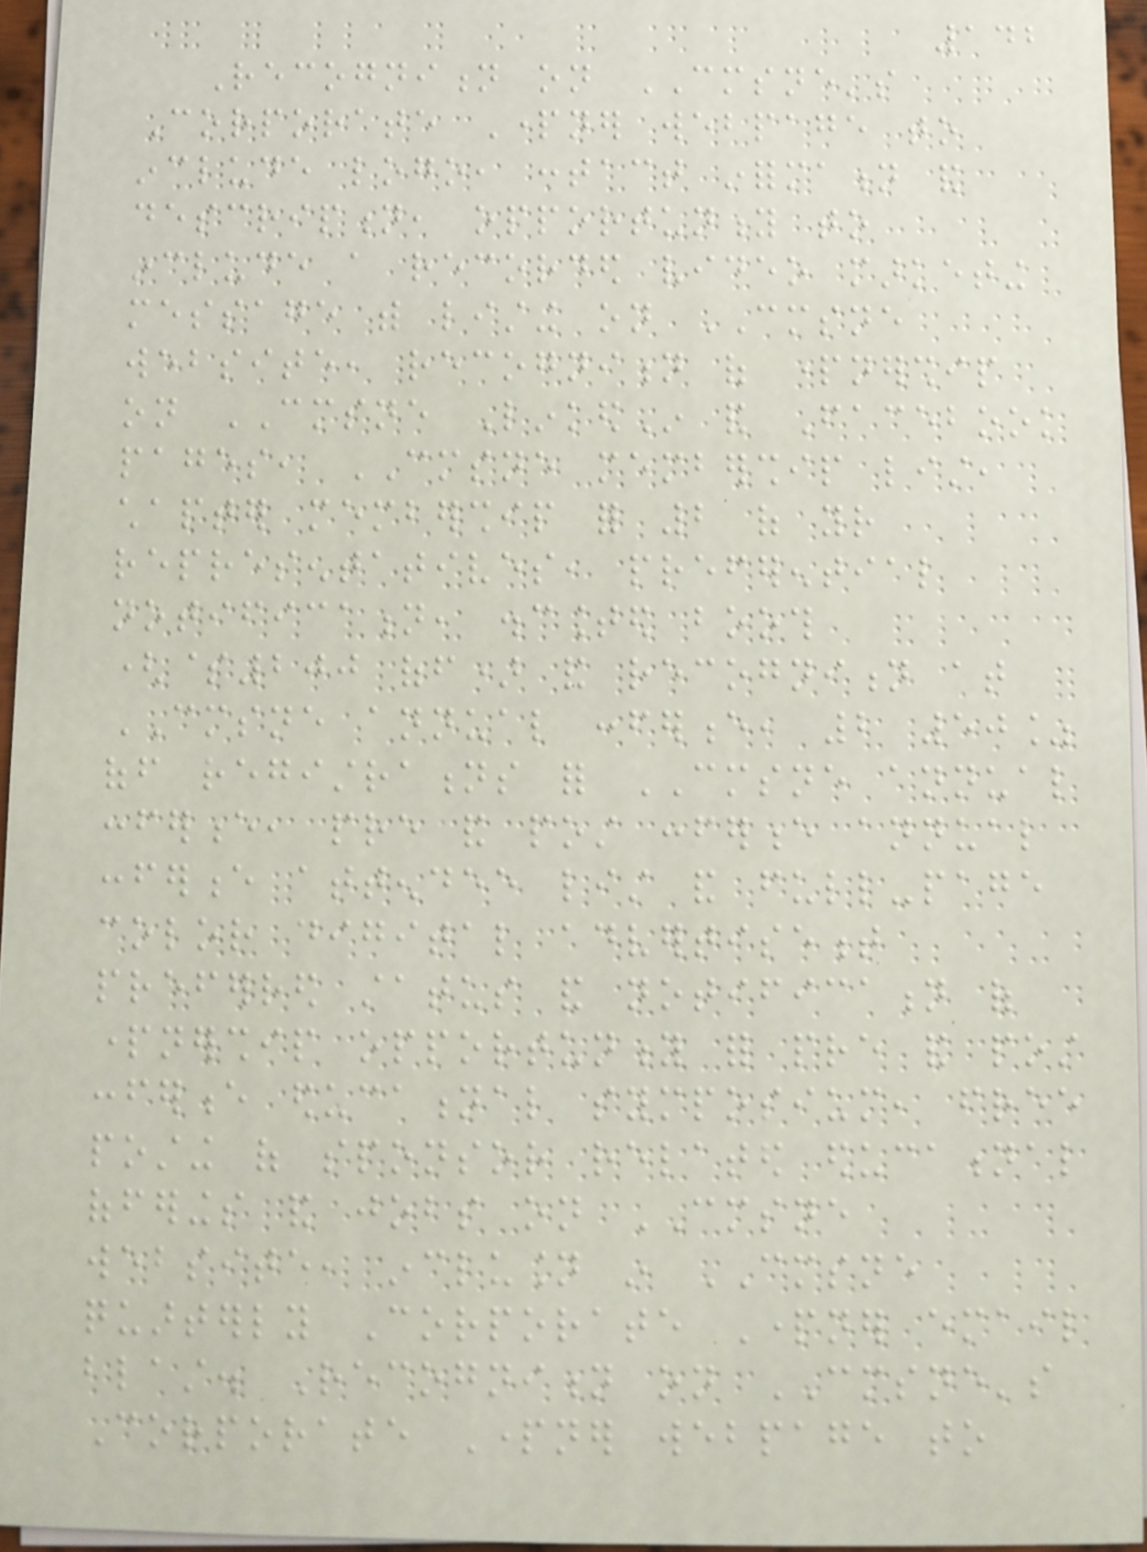142
Recognition on CMSNE's
Corporate Partner webpage to
include logo, contact information and
description, opportunity to
include a recorded video marketing
message with listing on CMSNE
website, recognition of partnership
on CMSNE LinkedIn and Facebook
pages, CMSNE membership list,
chapter membership for 2 of your
representatives, preferential
notification, discounted booth
($200 off) and recognition at
CMSNE annual conference, 2 50%
off registrations for CMSNE annual
conference, pre and post conference annual
conference attendee list and full-page
color digital advertisement
preferred status and notification of
partnership opportunity for pre and post
conference educational symposium, free
posting of sponsor related educational
offerings and jobs on CMSNE
website, inclusion in CMSNE
quarterly Corporate Partner email
blast. Recognition on CMSNE's
Corporate Partner webpage to
